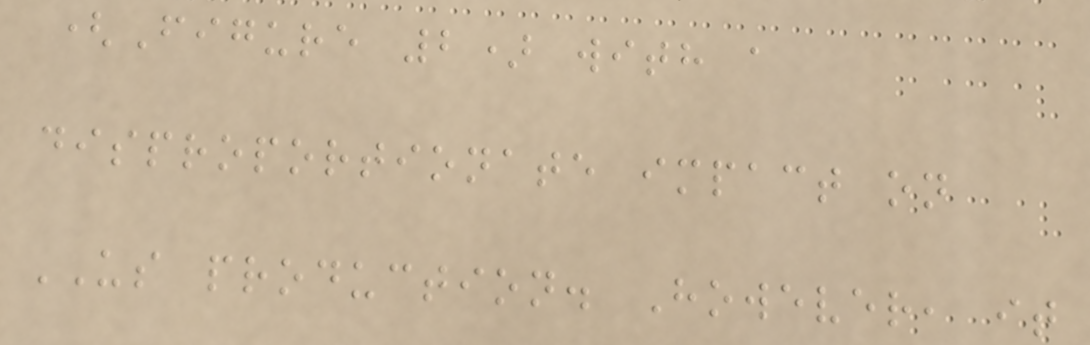(Figure 2) with a
disproportionate impact on
US production. However, it
